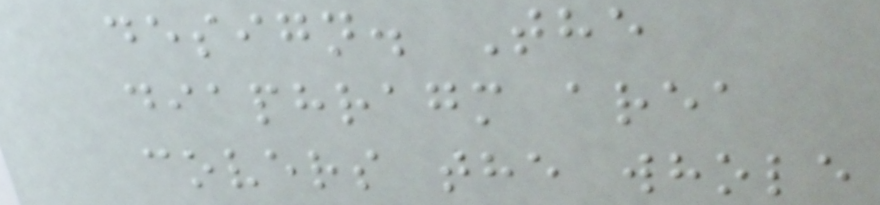design. The
diaphragm area
covers the whole
